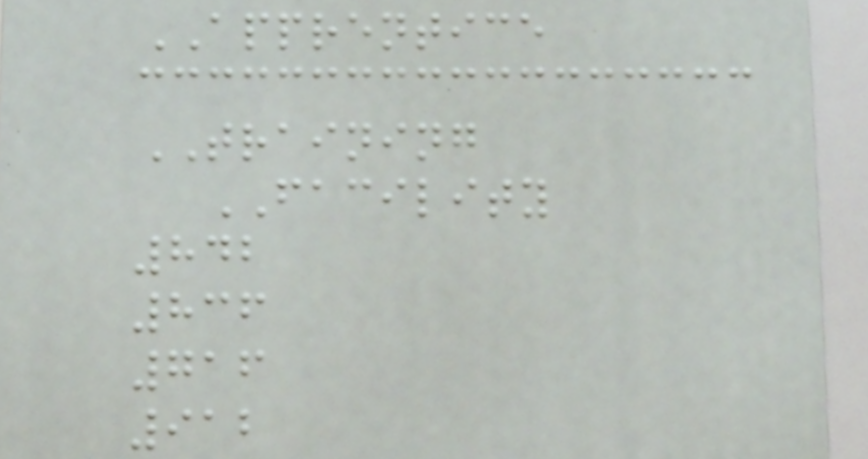APPRENTICE
TRAINING
FACILITY
842
836
716
912
